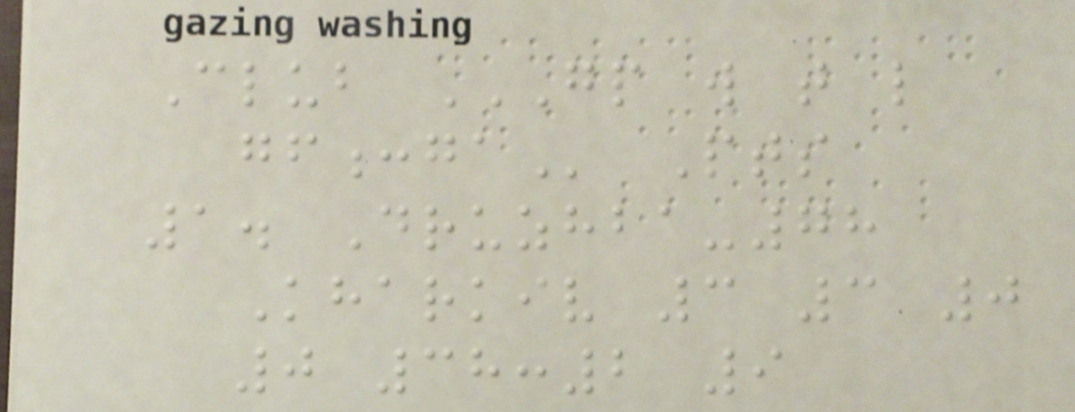Club GP W T L
GF:GA Pts
1. Druzhba-78
Kharkiv 3 3 0
0 38:2 9
